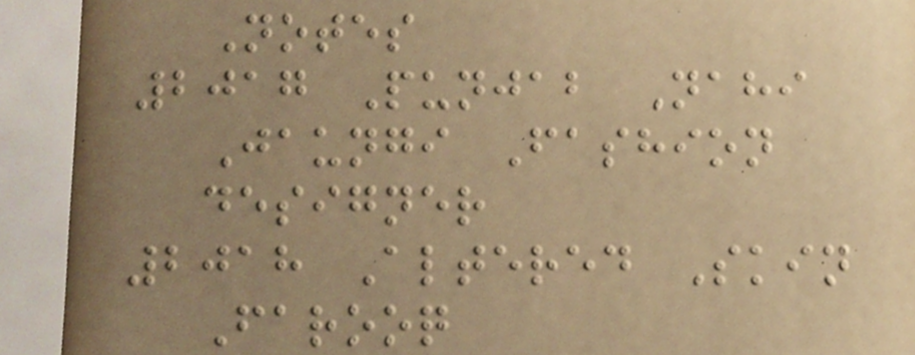Notes
2017 Punjab Nahi
Jaungi Fashion
designer
2018 Altered Skin
Farooq
